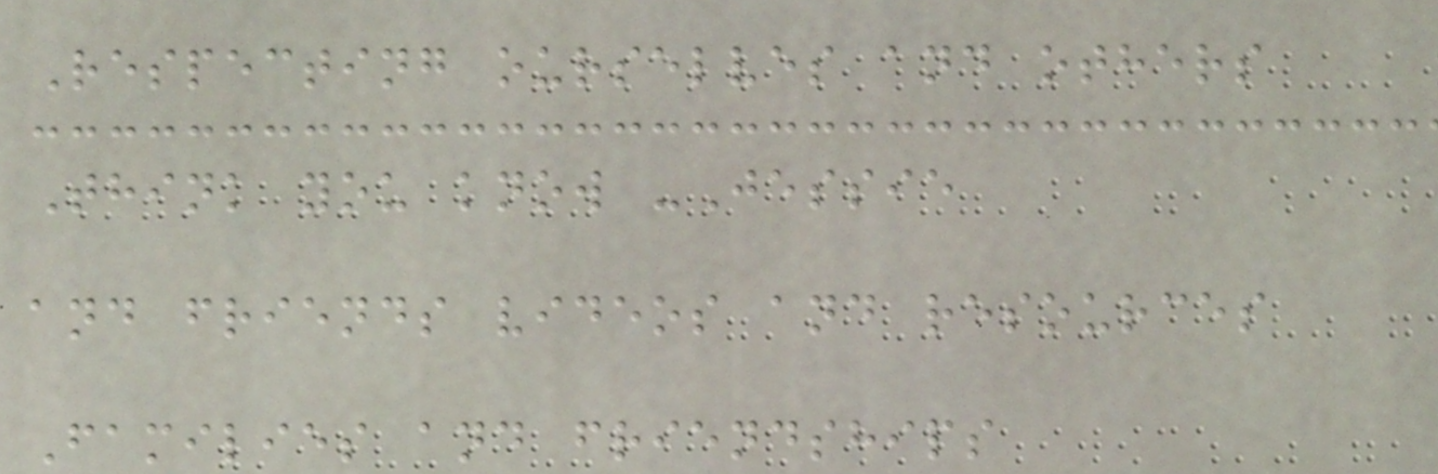Respecting ourselves and others
Think you know -Jessie
and friends videos and resources
Families and friendships
